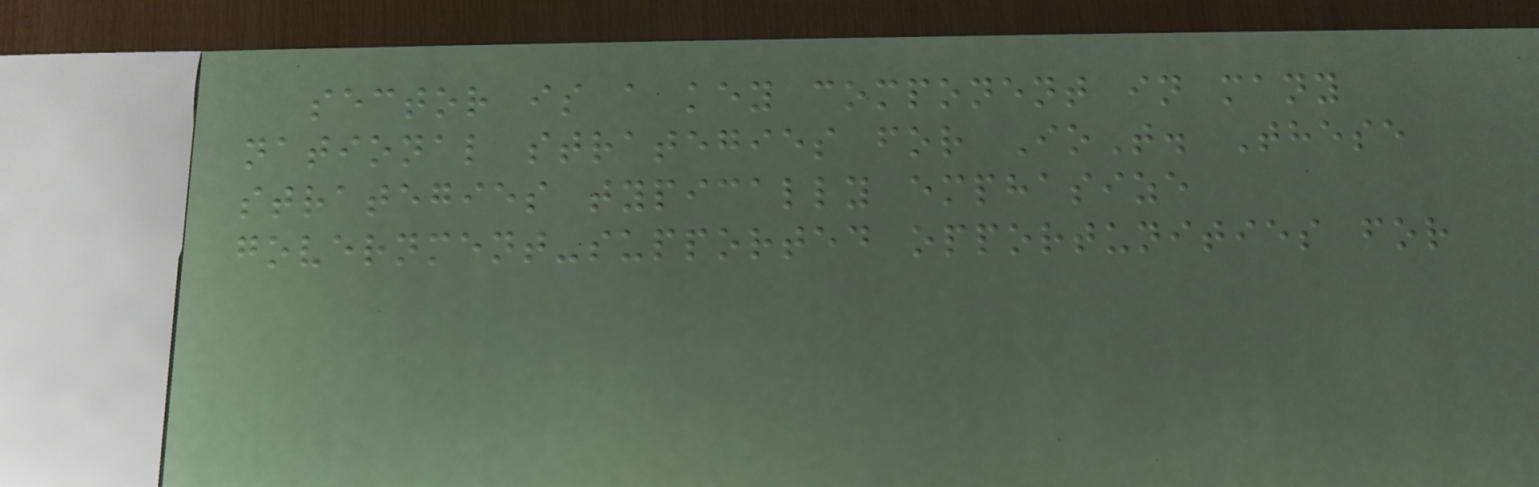sector is a key component in many
national strategies for IoT. These
strategies typically emphasize
government-supported opportunities for
